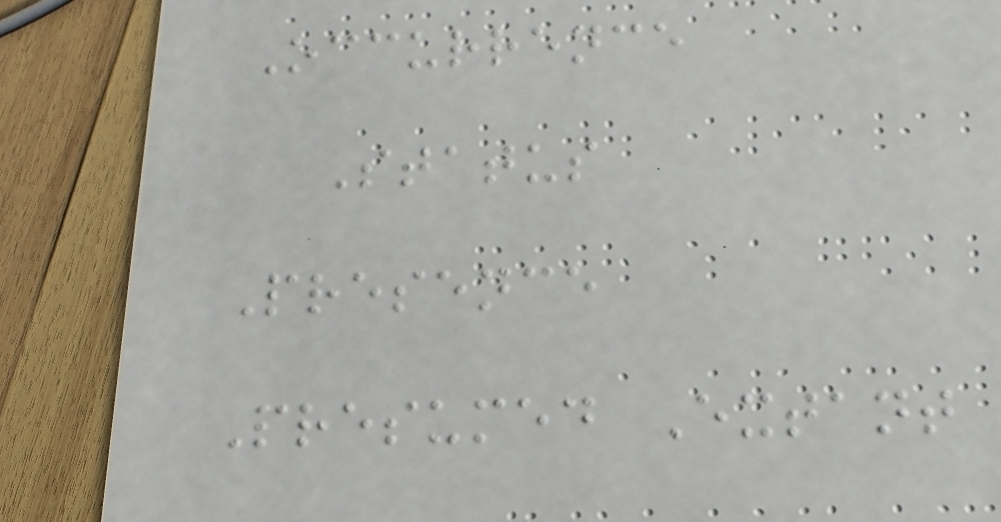Occurrence
Status
Presence
Presumed Extant
